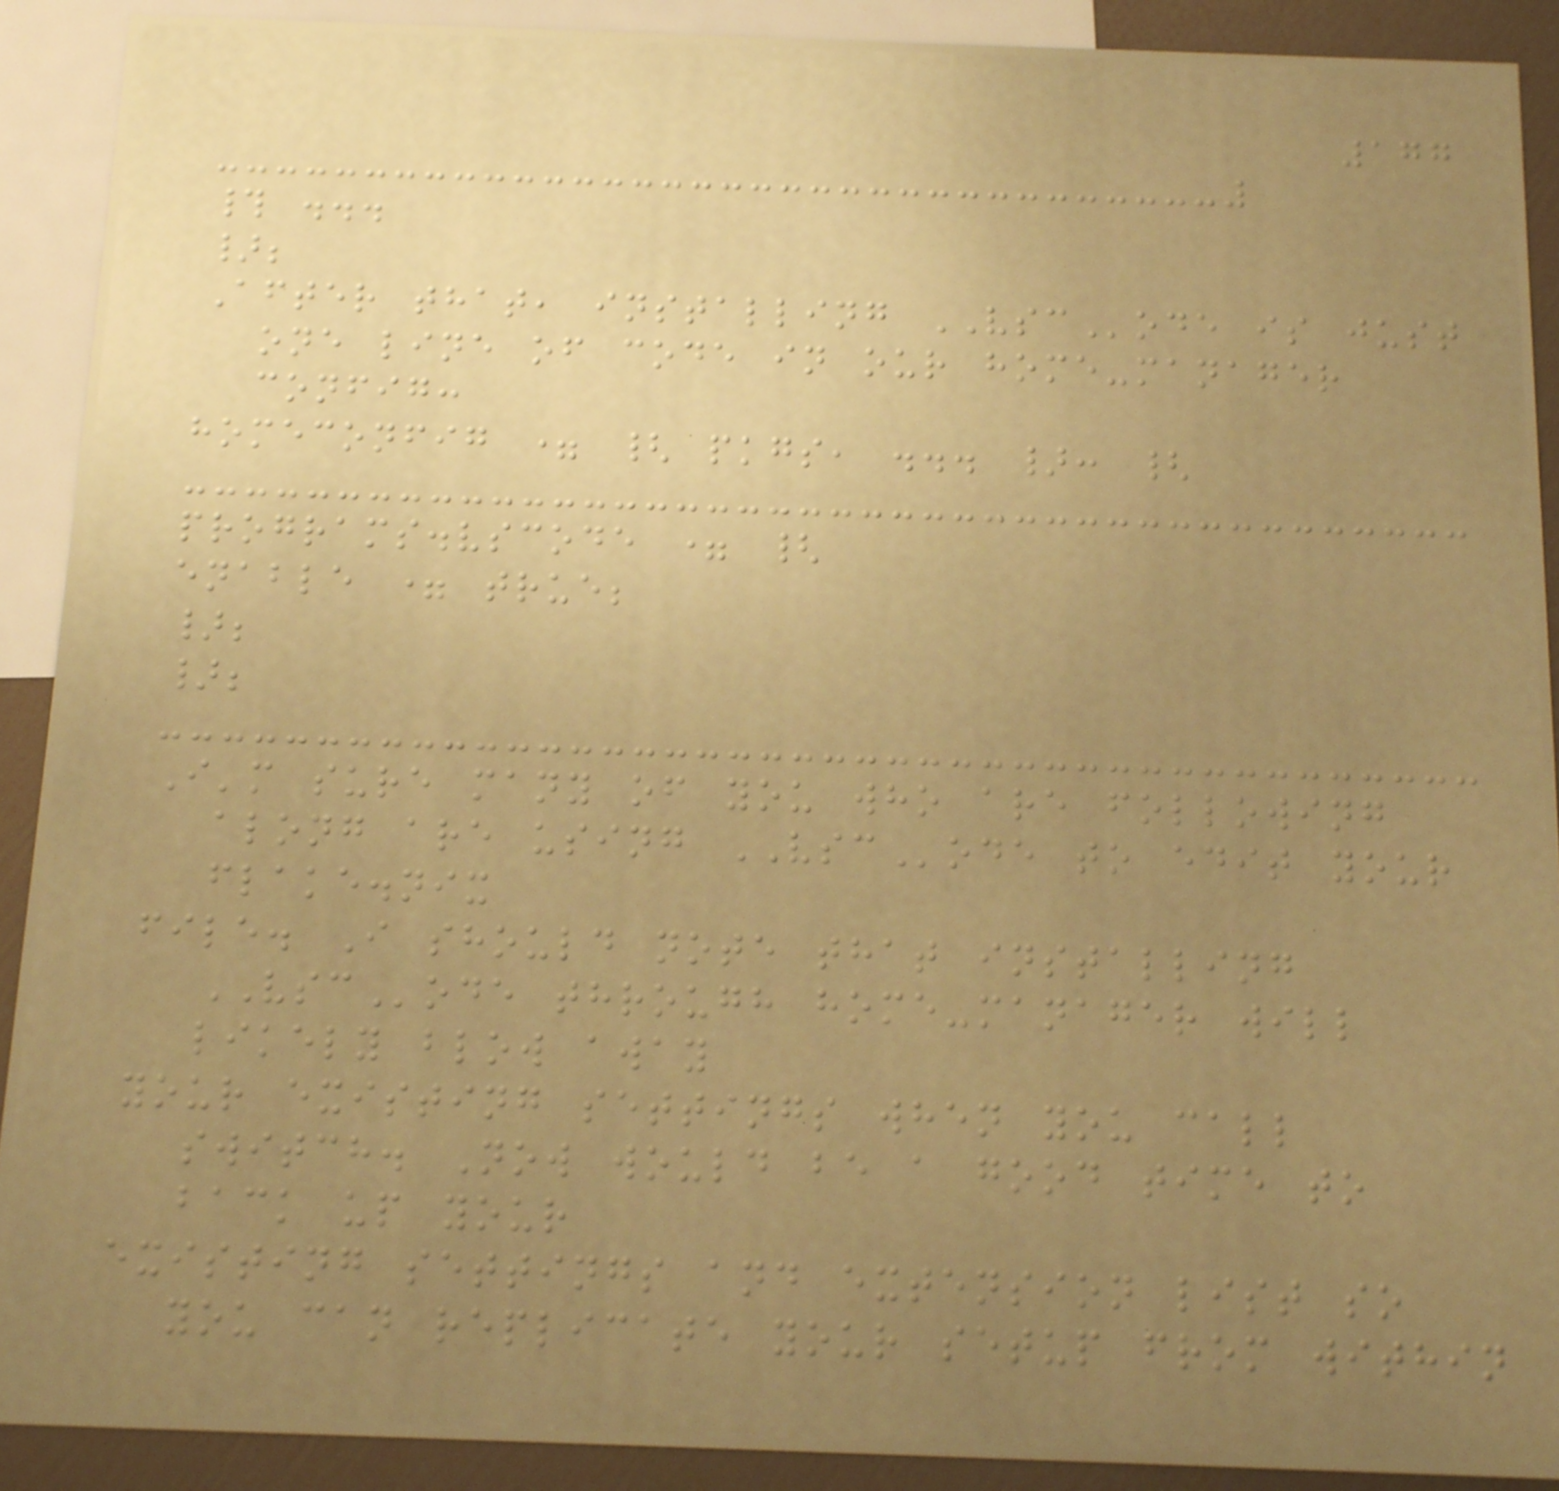177
# ...
};
After that, installing VSCode is just
one line of code in our home-manager
config:
homeconfig = { pkgs, ... }: {
programs.vscode = {
enable = true;
};
};
I'm sure many of you who are following
along are using VSCode to edit your
flake.nix
file. I should note that installing
VSCode through home-manager will
likely blow away
your existing settings when you call
switch. Now would be a good time to
back up your
existing settings and extension list so
you can replicate your setup from within
